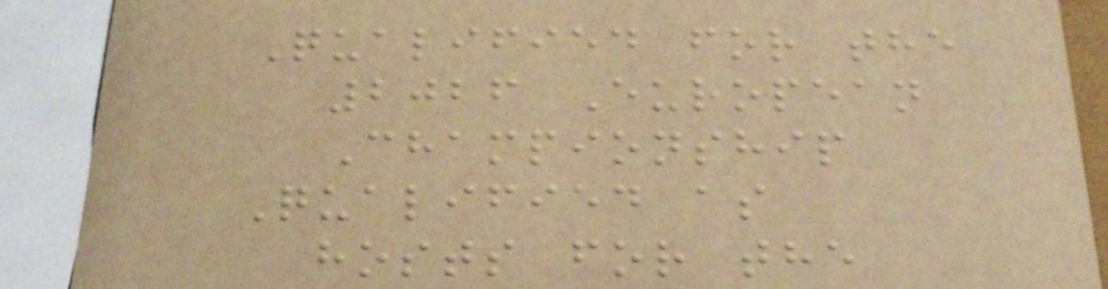Qualified for the
2026 European
Championship
Qualified as
hosts for the
